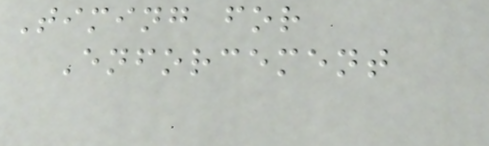Timing for
Enforcement
